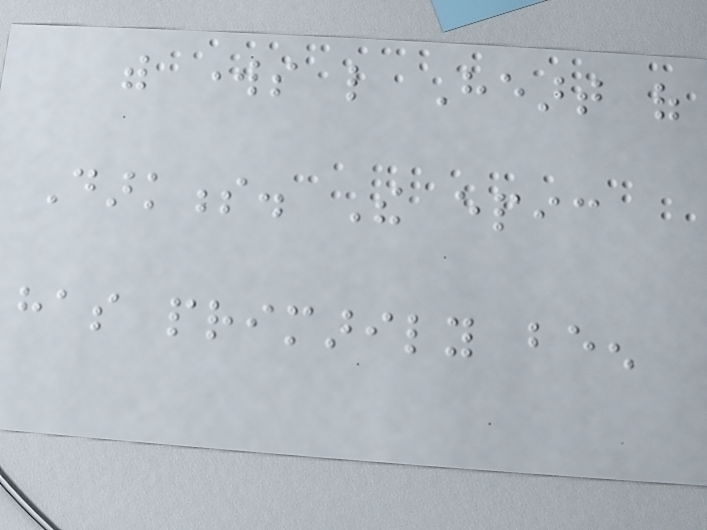with works like Heart of
Darkness. The epic
has primarily been
